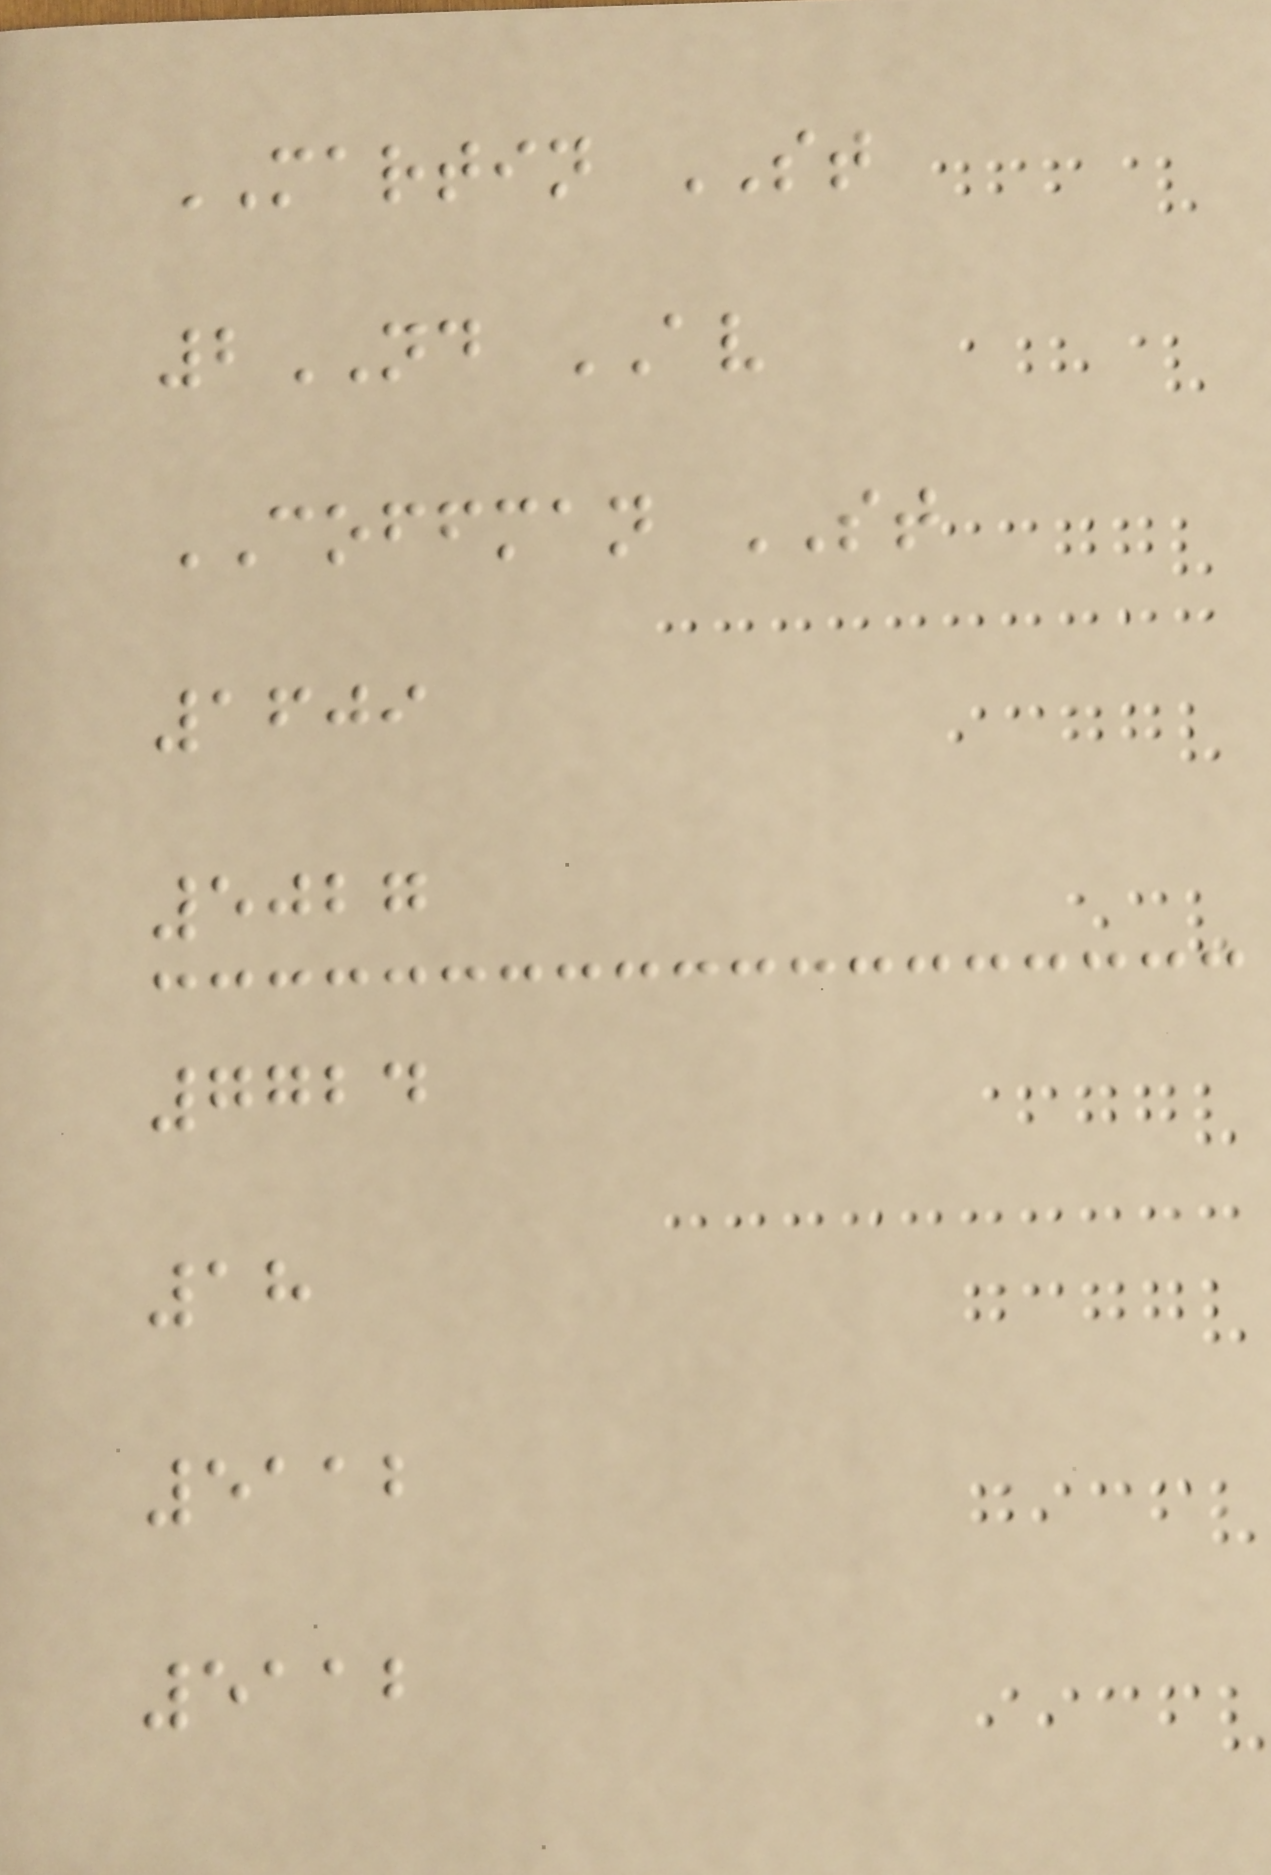MARTIN ST
2ND AV
COFFMAN ST
1609
5027
7724
18
5112
5112
